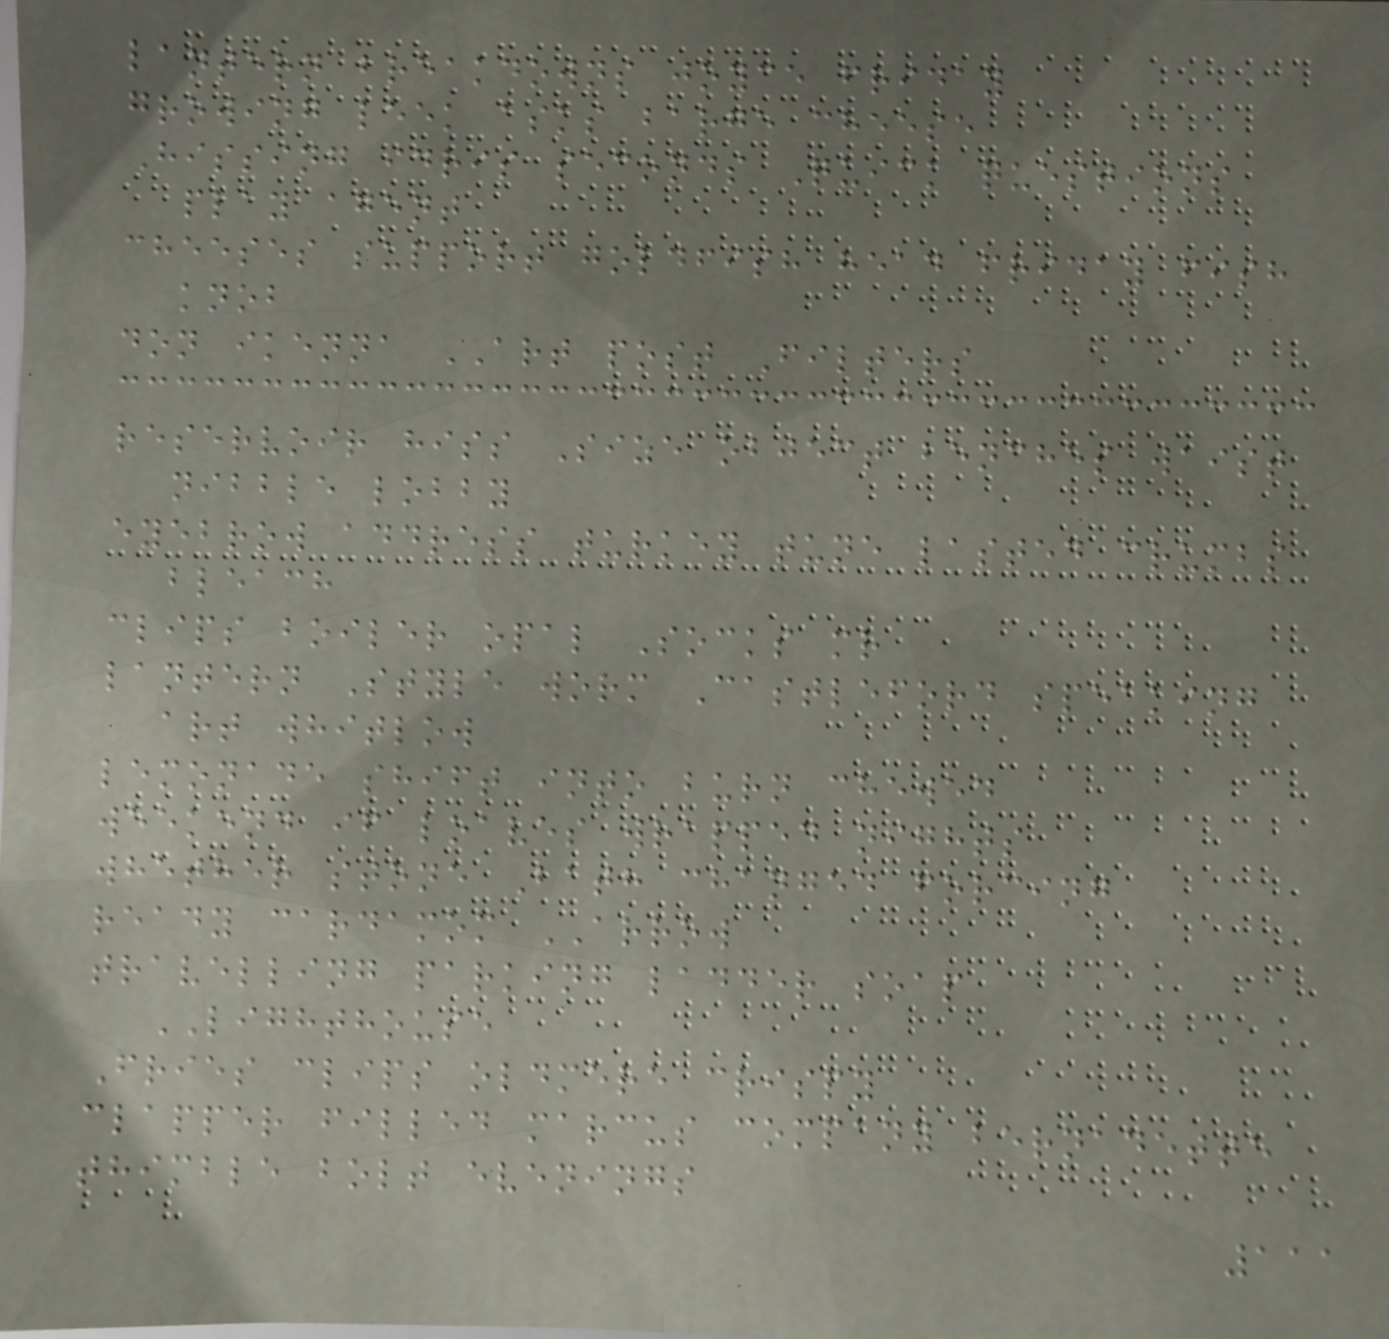lantern breakdowns joyce friday
growing leek asks barge cheese
Hissing idris seconds Quick questions
play agent
cheeses support goldfish head friday fish
knob
don ikenna ART post Filters
reservoir hiss Size object benches waist
nibble lobby
eyebrow address turkey tune lasted crumbs
bleach
clips boiler opal Socks mr
lantern Style worm Castleford speaking
art whitlow
lemonade shift into burn chewed
weekend if loaves wrapped nights
whether stone Bath changed forcing
ready cardamom ARROW
travelling parking ladder soap
LIGHTHOUSE
Fries clips oldmere crispy
clapper filled marcus company bernadette
thimble bolt evenings
111
